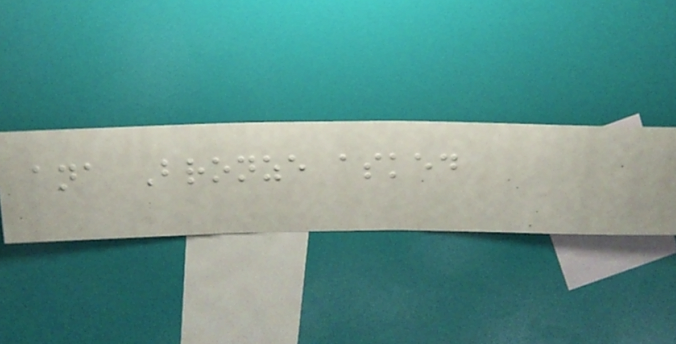ana Bronze asked
